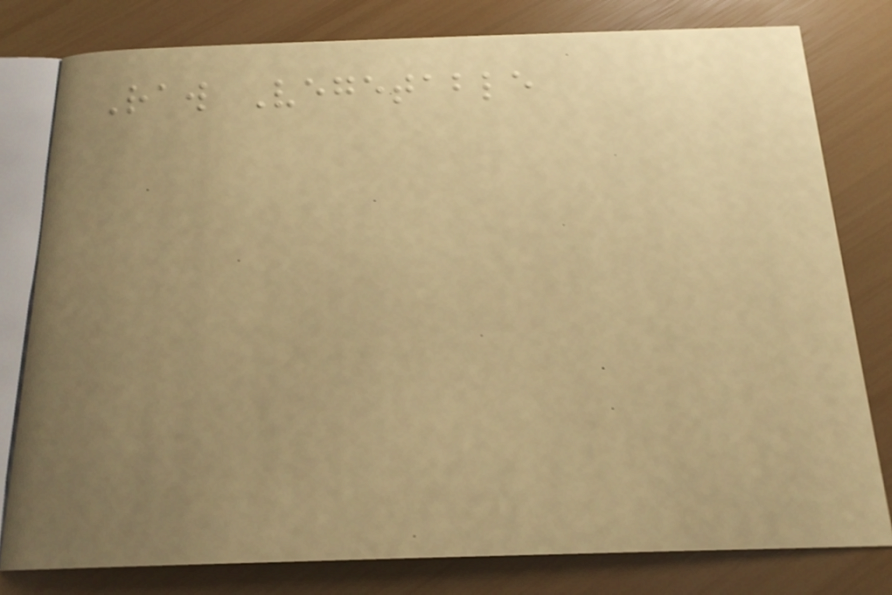Raw Vegetable
